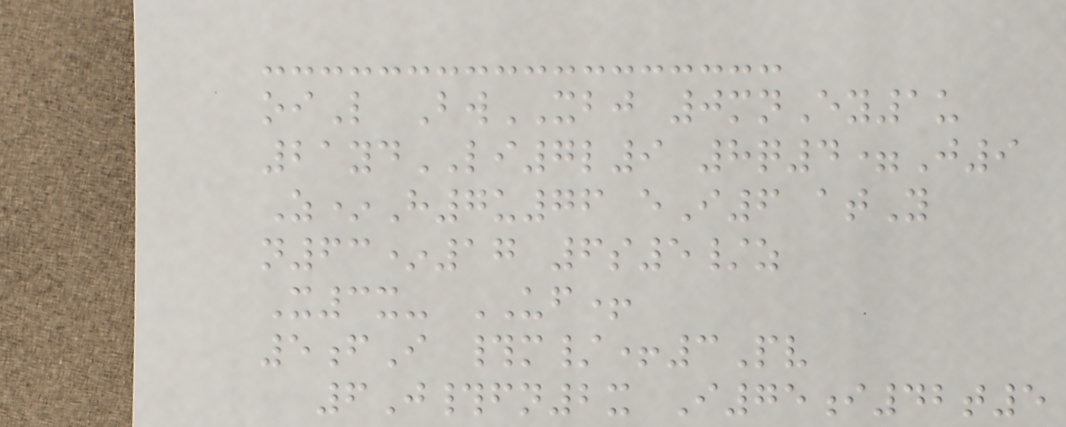oiL BwXBJ 0mnEy1u
21ydLI7l9 8q4=J9
Z*H7u76 eI6 atY
n63*17 6s5/z
X3x- UF+
5fI #m/+3Pv
6J#fn2x I75i42t5
